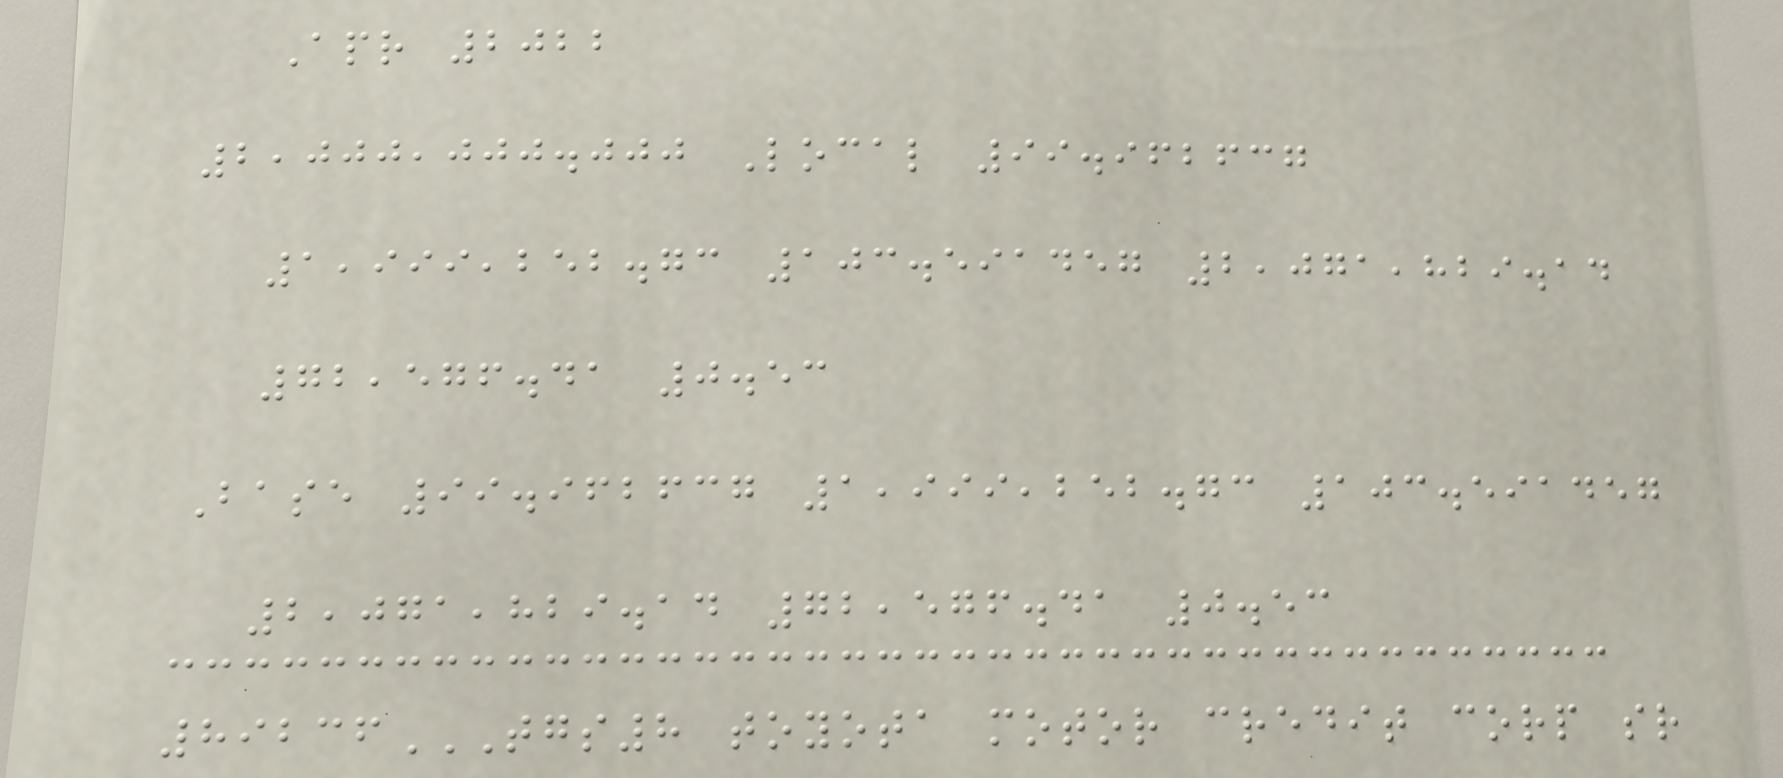Apr 2022
2,000,000.000 Local 99.962637
1,999,252.73 103.591457 2,071,829.14
72,576.41 0.53
Base 99.962637 1,999,252.73 103.591457
2,071,829.14 72,576.41 0.53
89236TGS8 TOYOTA MOTOR CREDIT CORP SR
